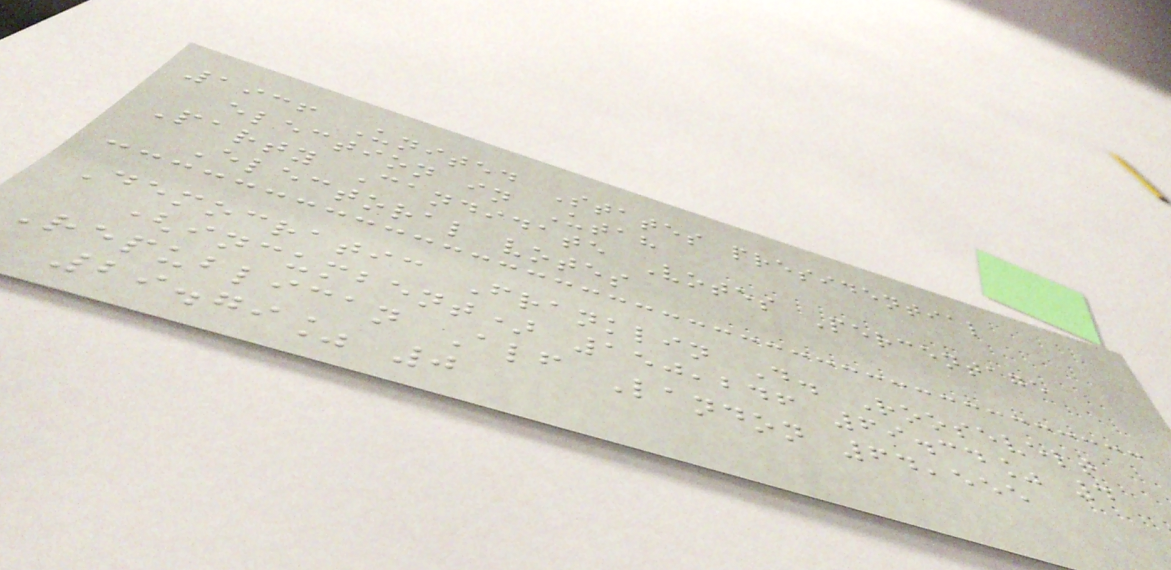1936 United States presidential
election in Utah
Party Candidate Votes Percentage
Electoral votes
Democratic Franklin D. Roosevelt
(incumbent) 150,246 69.34% 4
Republican Alf Landon 64,555
29.79% 0
